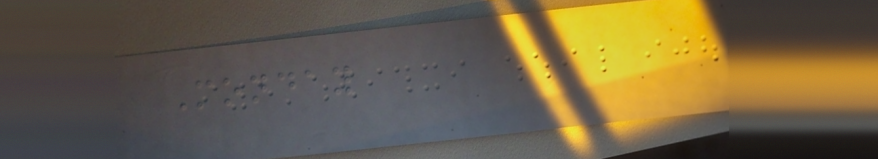Monday
